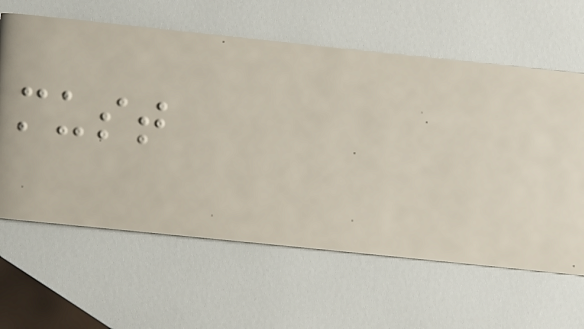must
